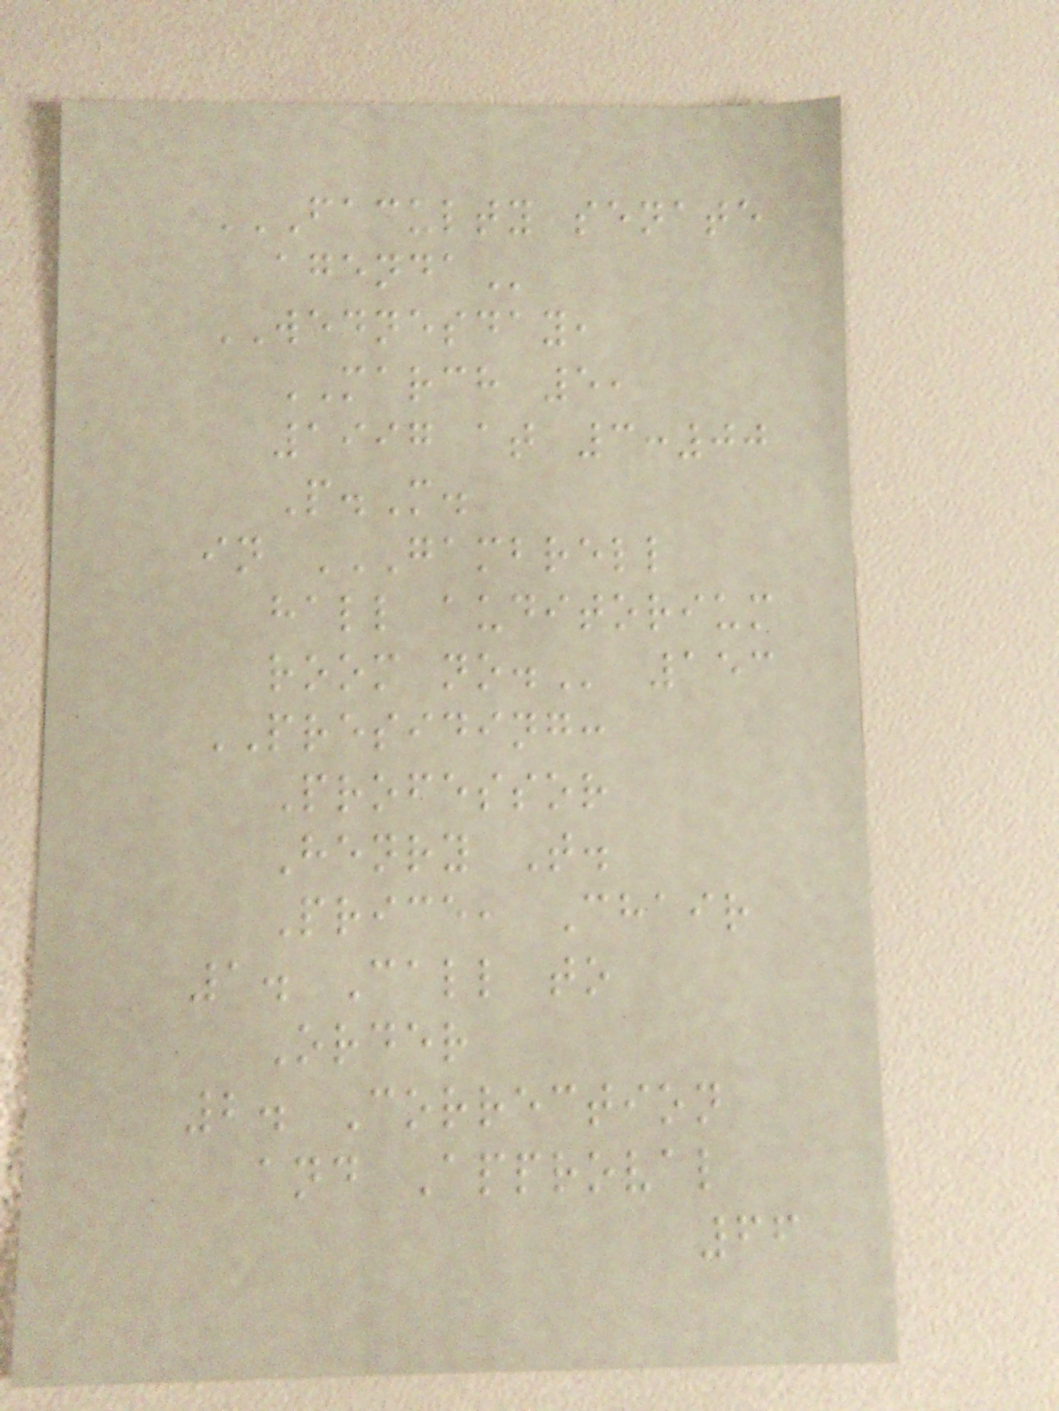FACULTY SENATE
AGENDA
WEDNESDAY,
MARCH 5,
1997 at 3:00
P.M.
in GAMBRELL
HALL AUDITORIUM
ROOM NO. 153
PRESIDING:
Professor
Henry T.
Price, Chair
1. Call to
Order
2. Correction
and Approval
66
